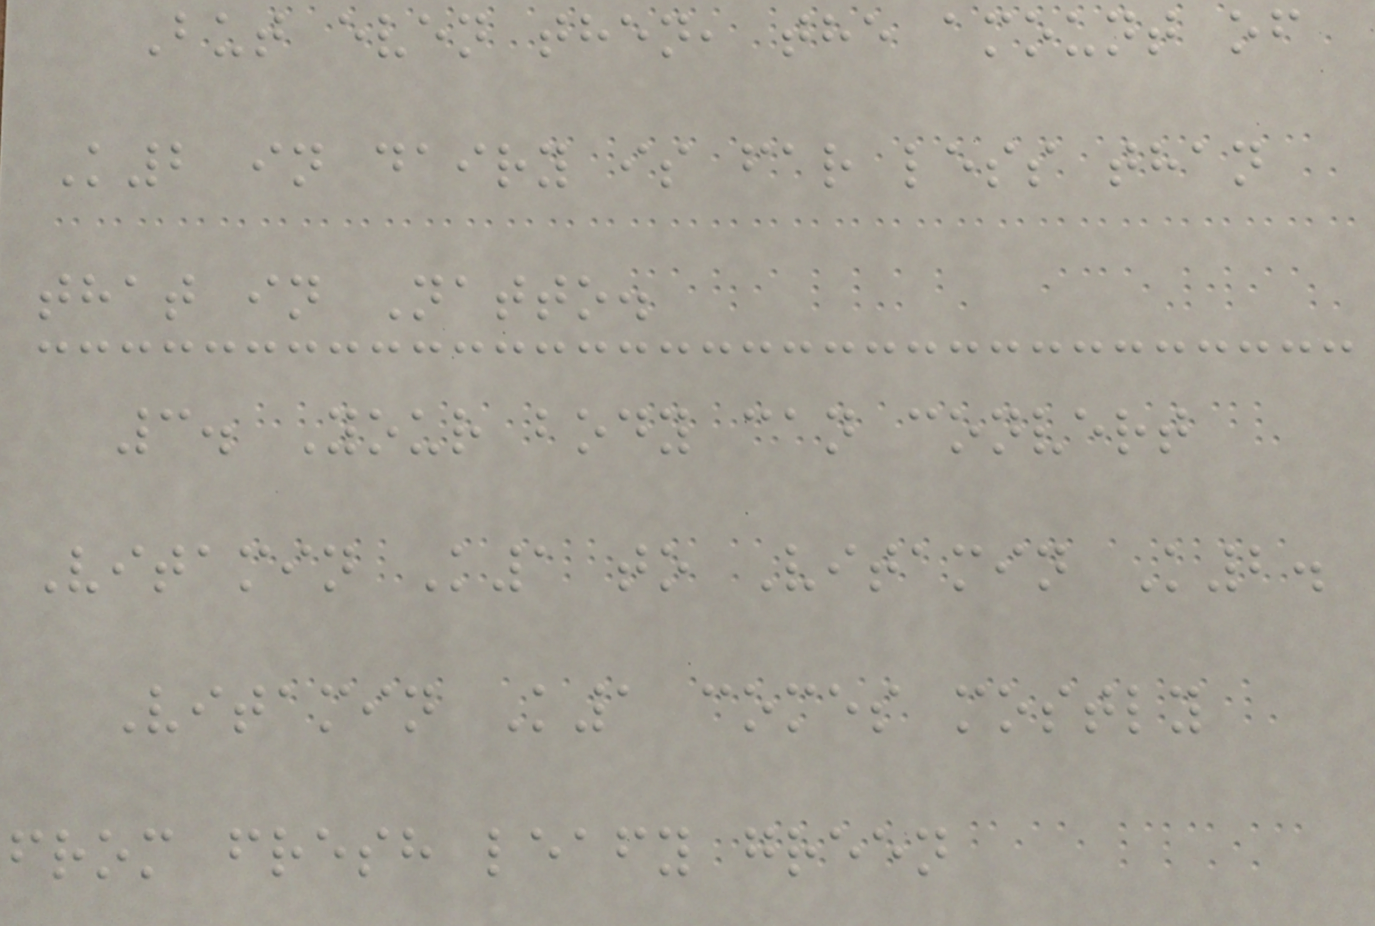But even then, the amount of
K2 in dairy is far less than
that in Natto.
3. Your body can convert
Vitamin K1 to Vitamin K2.
Vitamin K1 comes mostly
from fresh leafy green
